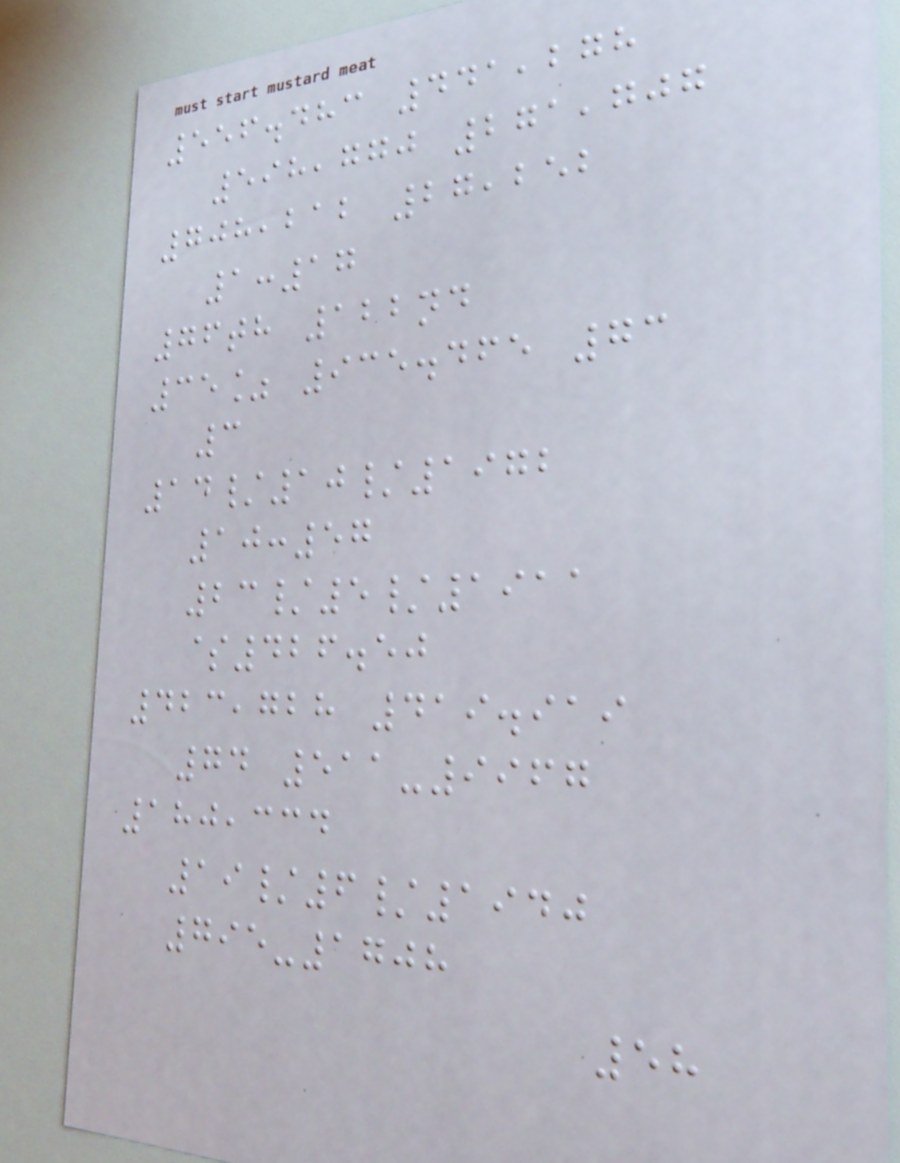556.483 441,278
598,770 271,707
708,212 27,252
1:17
76th 122nd
35% 935.465 73
3
14/10/1972
10:57
23/5/1911
$426.50
423,728 419.919
74 511-9967
180,334
19/6/1940
795-1708
58
